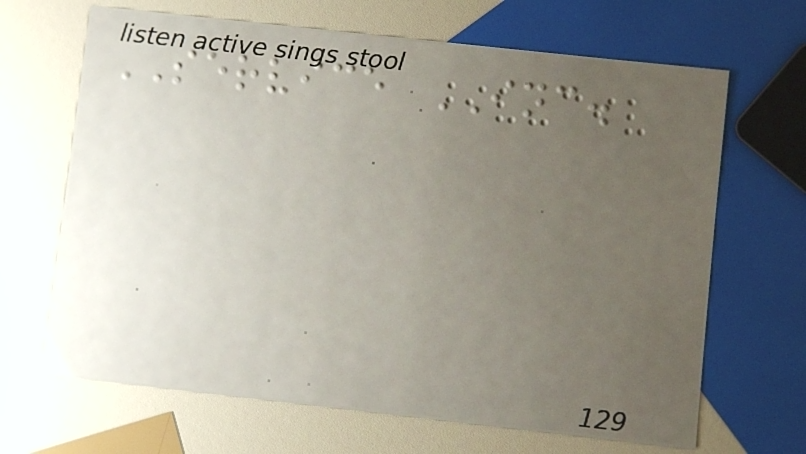SERVICE INC.
